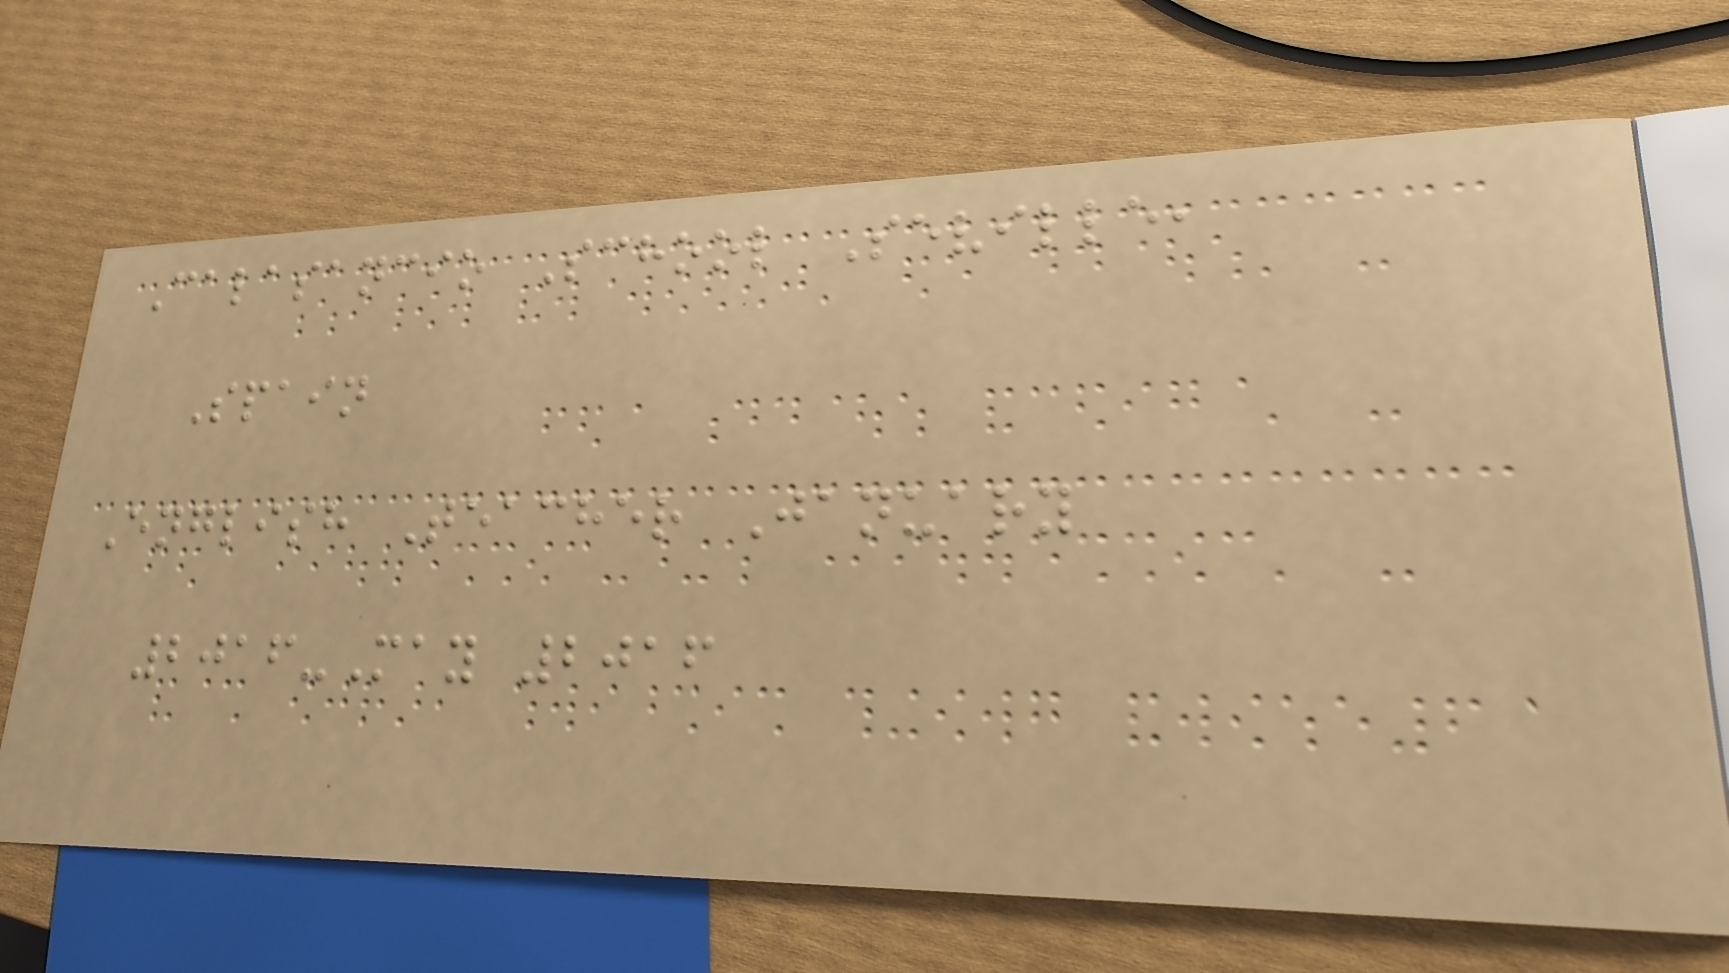Calasancio School Seville,
Spain
English Teacher January
2016-May 2016
